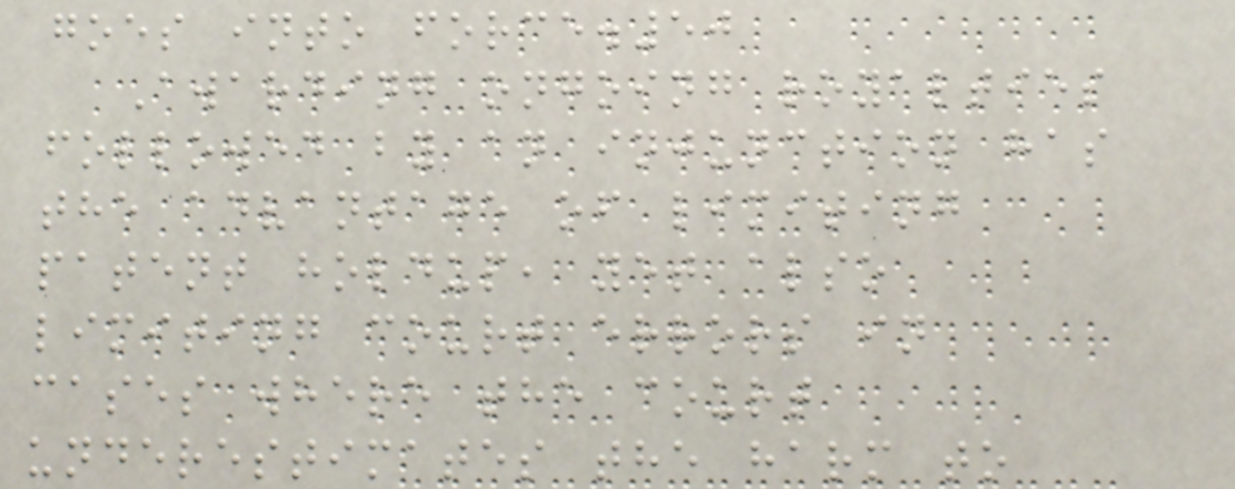goes into force.50
Awarding ongoing royalties
followed by an injunction has
the advantage of limiting
patent holdup, yet also
limiting court errors in
cases where the court
underestimates the harm to
